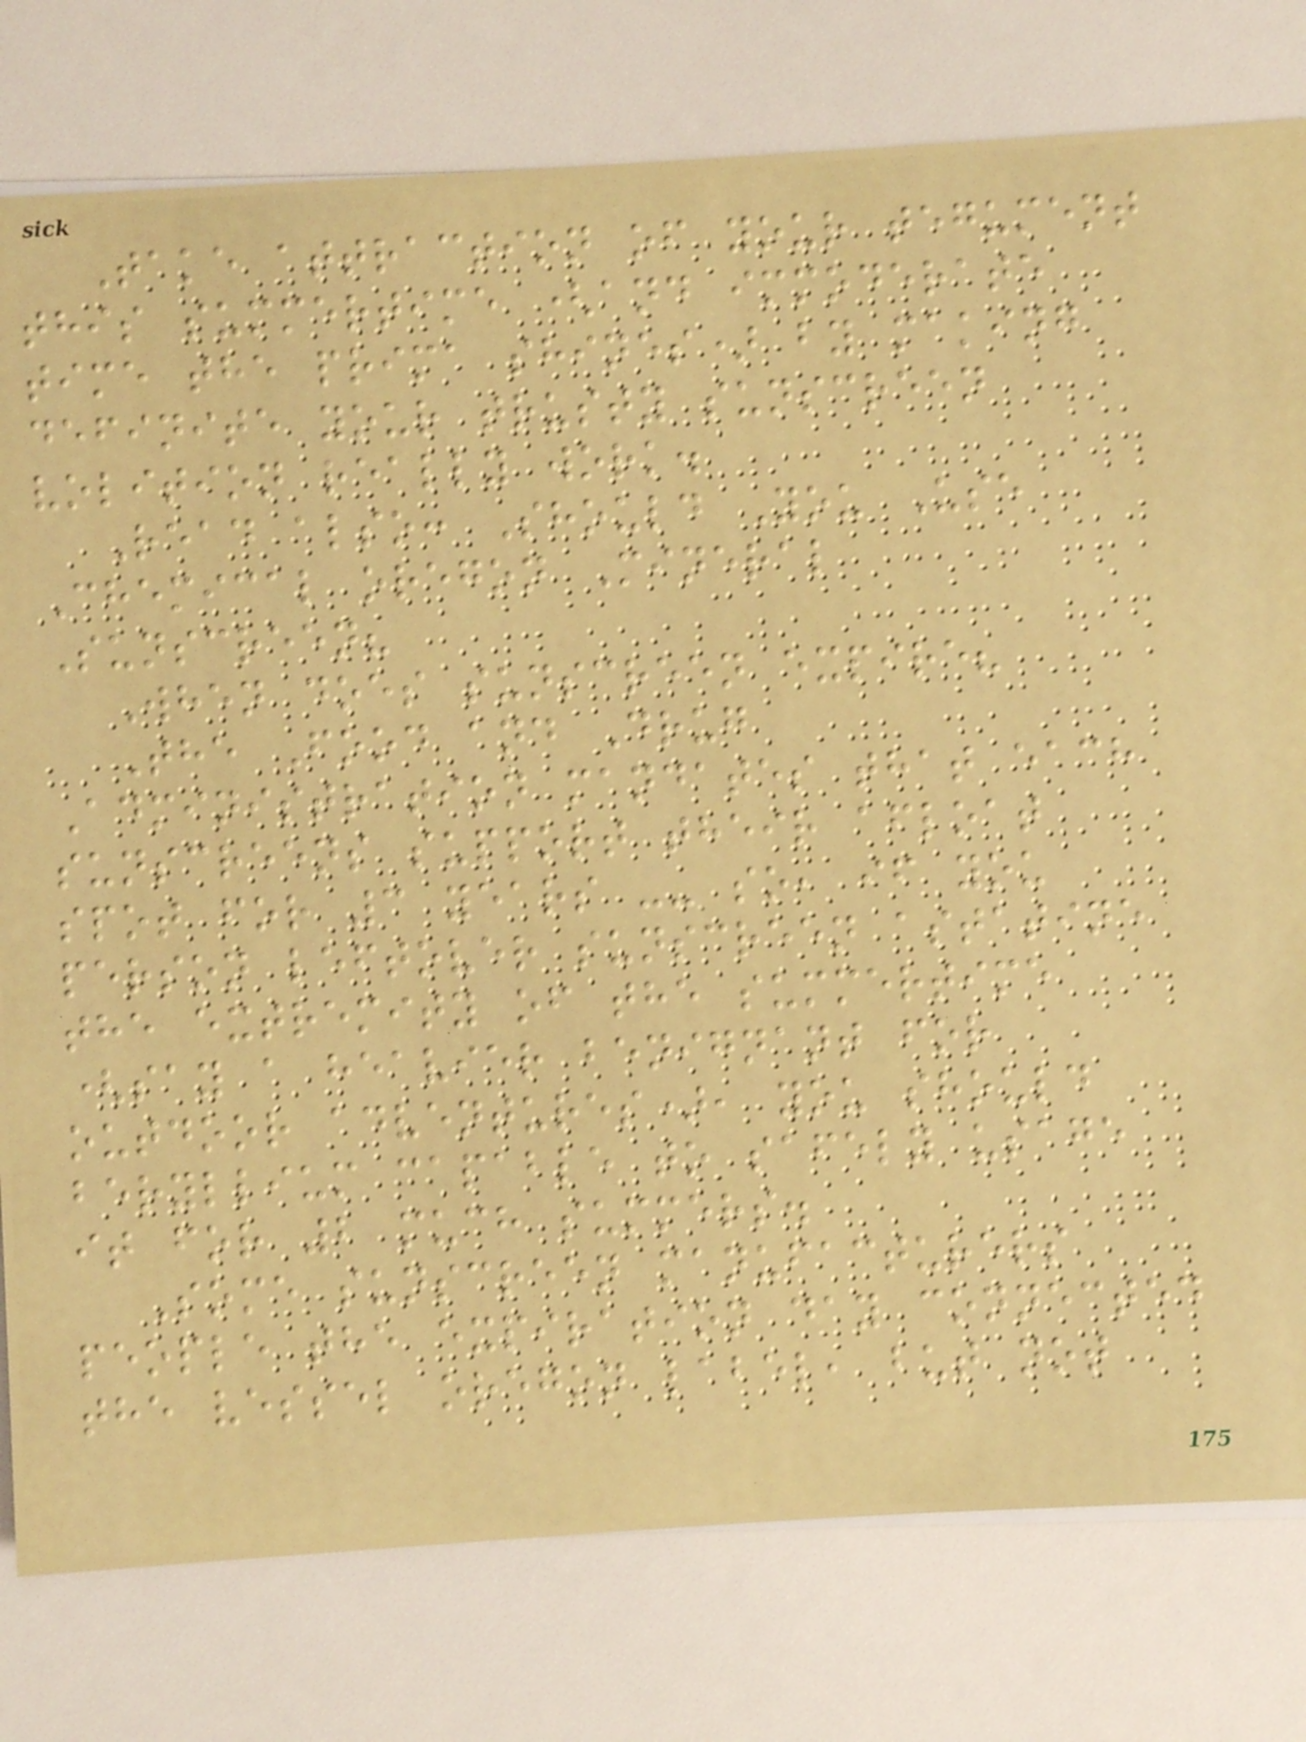Take attraction of your tegument
this summertime (and immoderate
time the prima shines) by making
definite your trusty sunscreen
volition really work.
Read also: Should You Use
Chemical oregon Mineral
Sunscreen?
When does sunscreen expire?
The Food and Drug
Administration mandates that each
sunscreens support their afloat
spot for 3 years -- so, if you
person leftover sunscreen astatine
the extremity of the summertime
(say a heavier benignant for
outdoor adventures), you should
beryllium capable to safely usage
it for 2 much summers.
Some sunscreen manufacturers
people the expiration day connected
the vessel oregon label, but not
